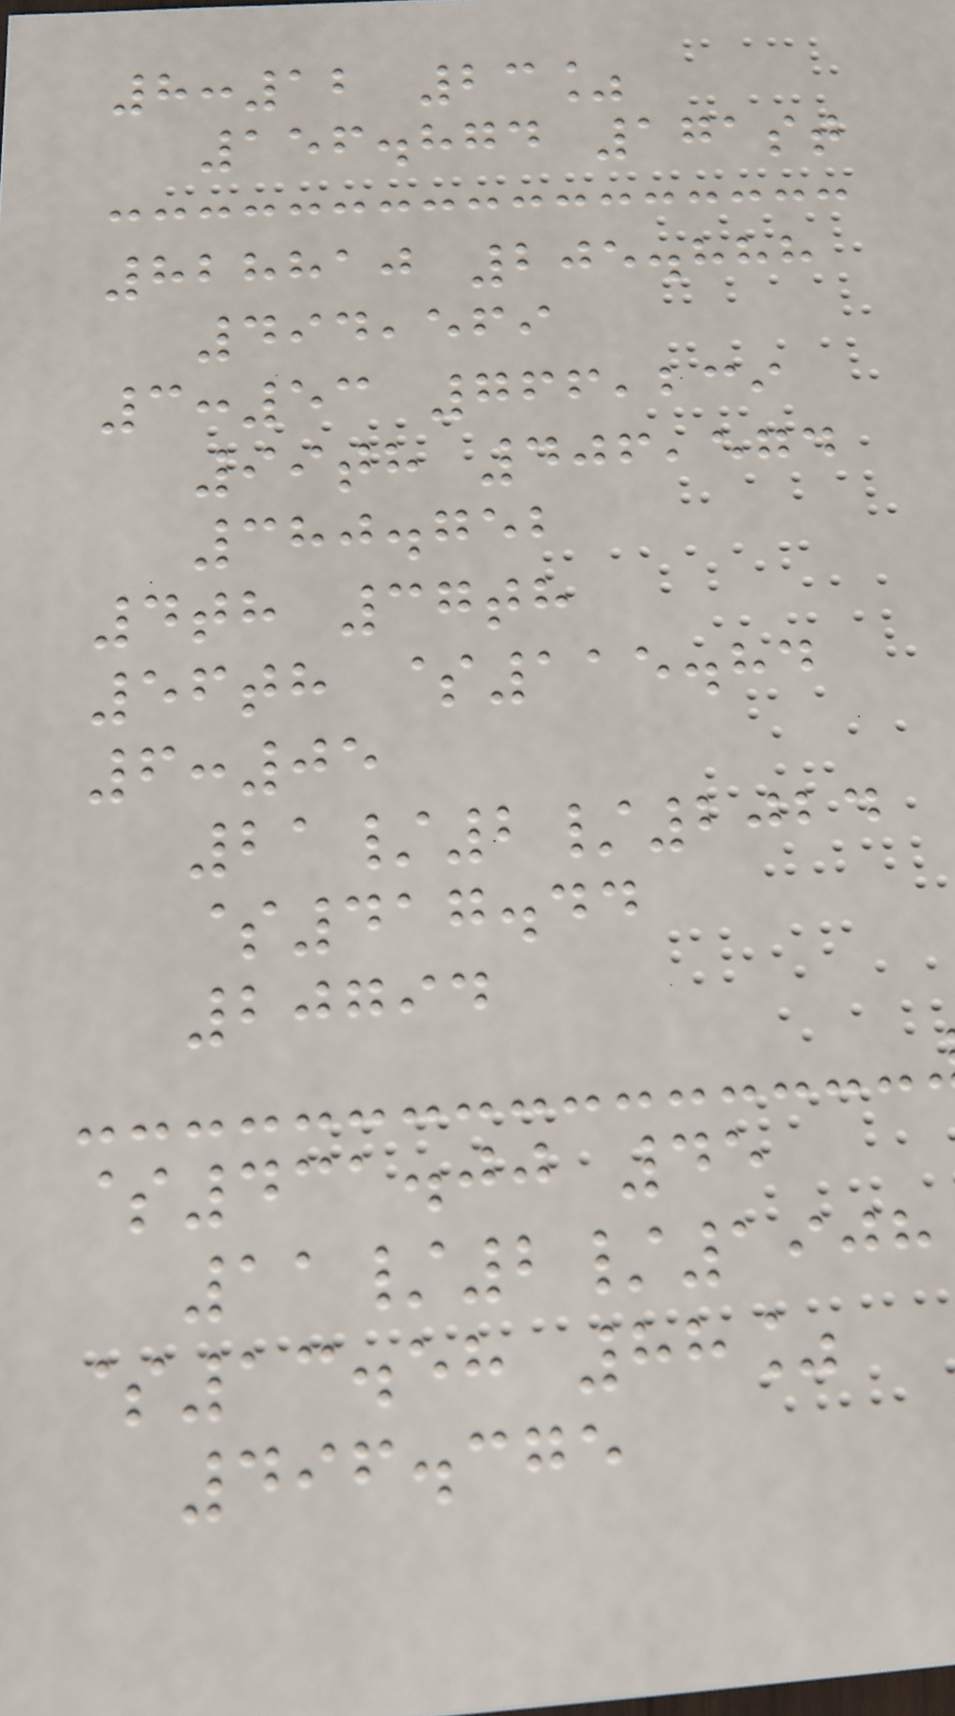8:12 23%
156.874 171st
828810 205.888
494,569
3:53 766,239
99th 406,574
380.752
4th 37th
56th $115.84
6:05
21/2/2024
$417.44
20794
$431.00 45
11/2/1908
$13.58 88%
496.375
